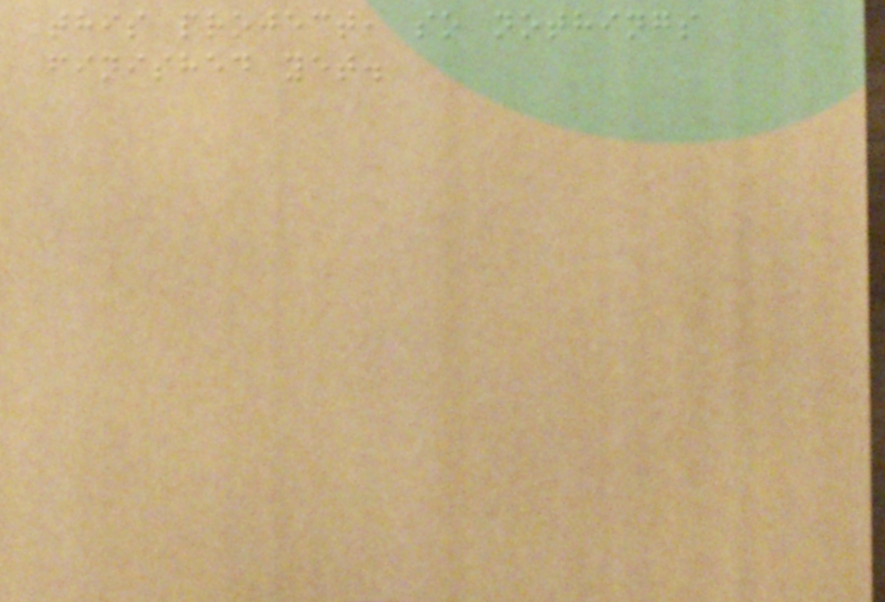this project, so nothings
finished yet.
